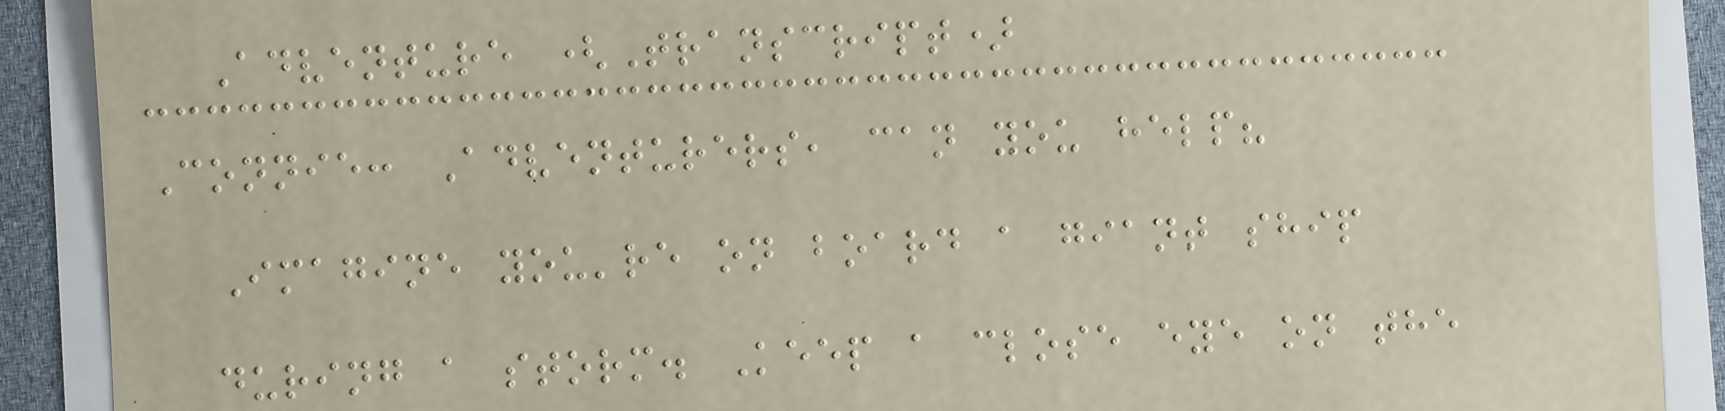Adventure (Transcript)
Connie: Adventurers, can you help?
Imagine you're on board a giant ship
during a storm. Keep a close eye on the
